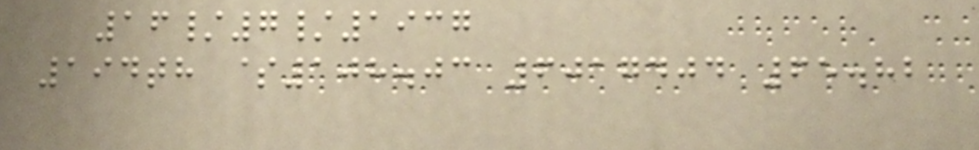16/7/1937
194th $108.03 6017404 65.82
